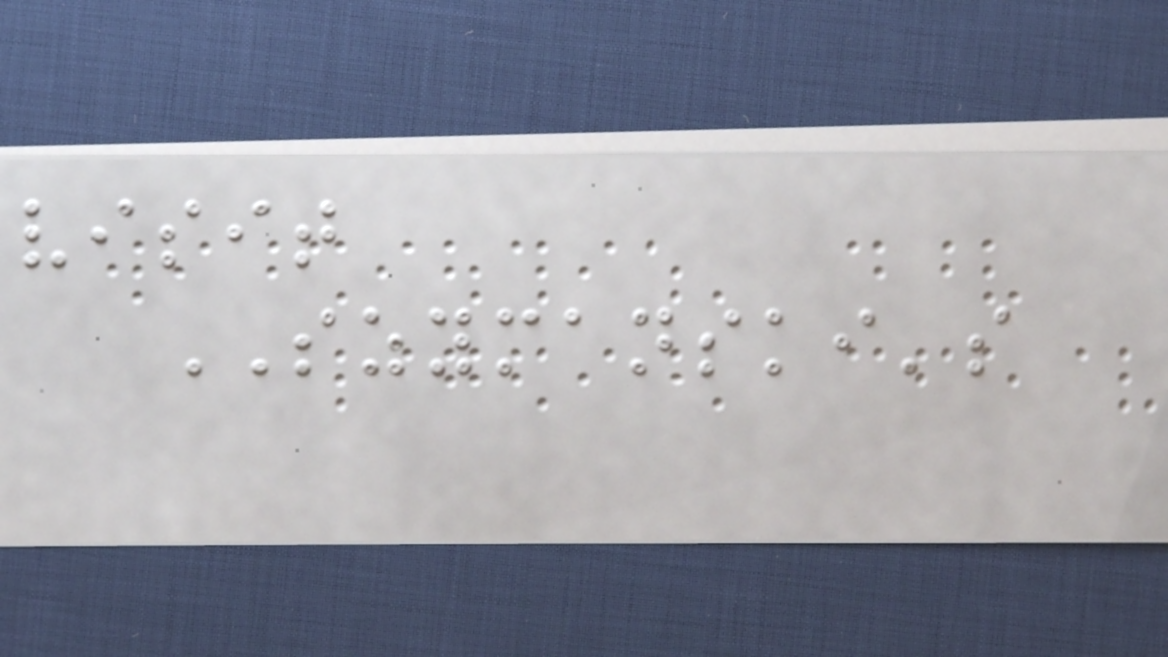visit
SZYMANSKI's
